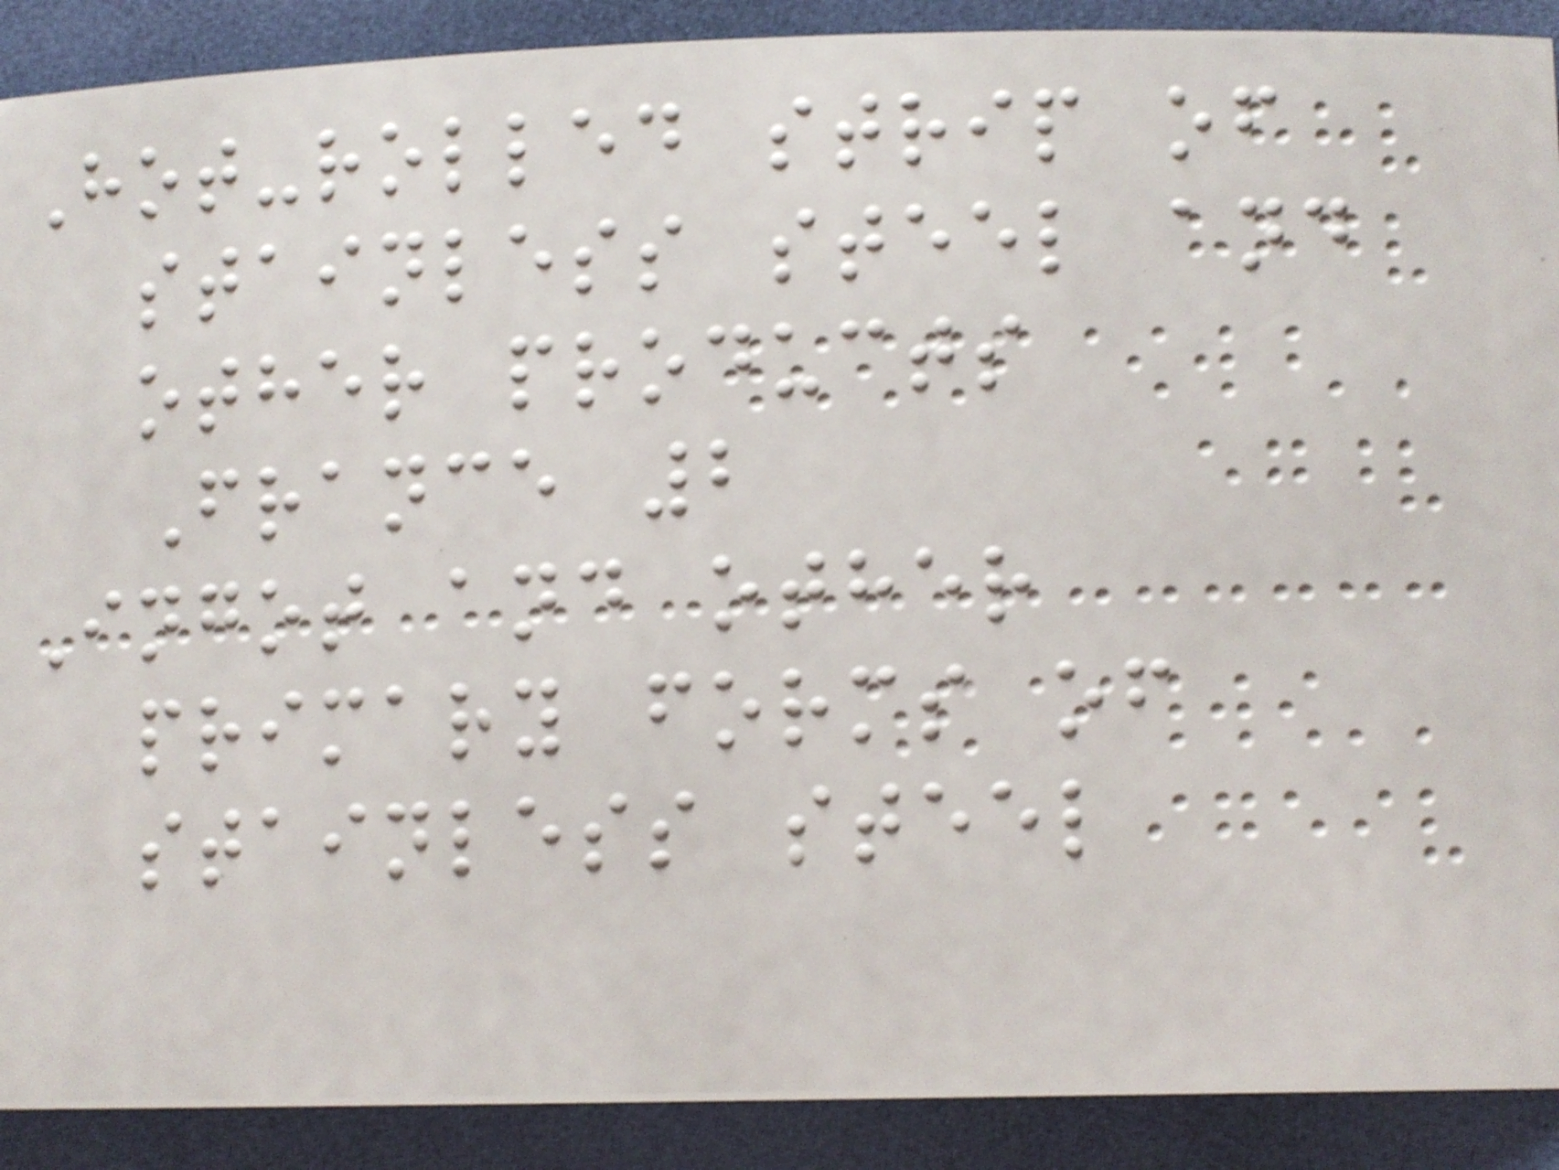Hot-rolled strip of
stainless steel and
other products
France 2
Ingot and other
primary forms of
stainless steel
